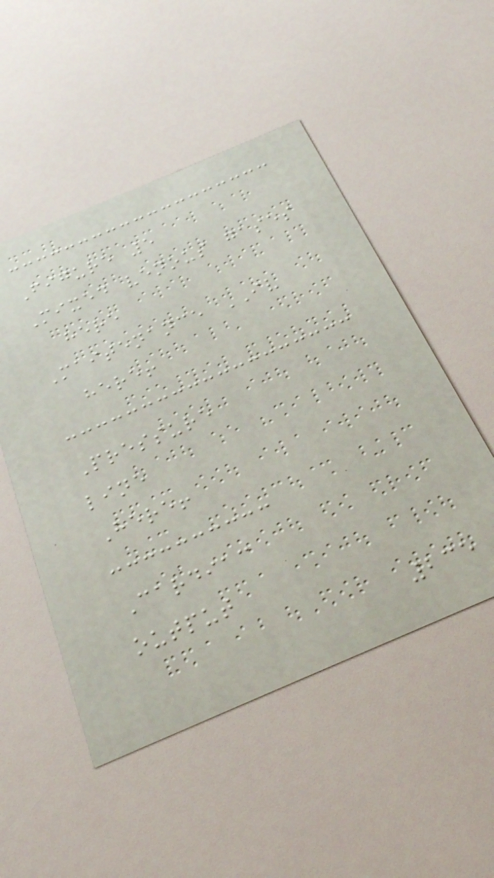Figure 5
Mixed venous gases
here
Maitenance IV
here!
Pressure
line
Here!
Cardiac
output
235
